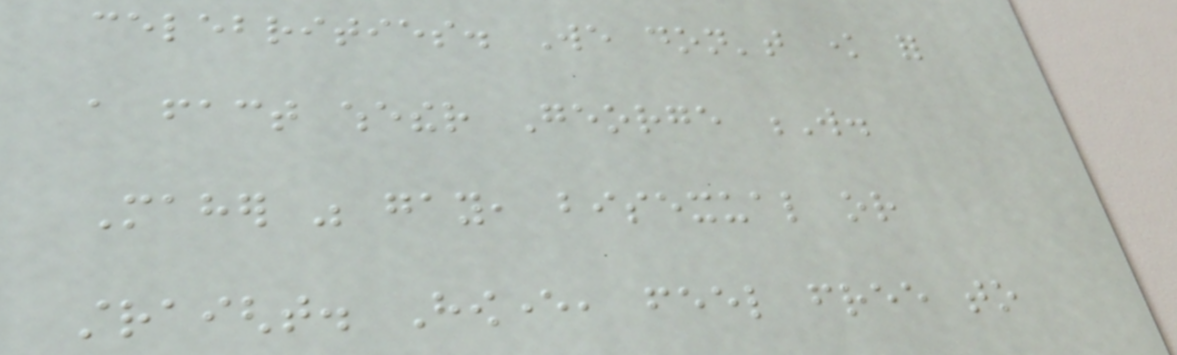celebrities. We don't know for
a fact whether George W.
Maher was gay, bisexual or
straight. However, feel free to
